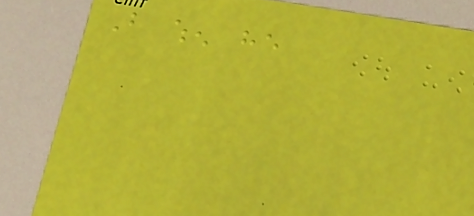But when he
